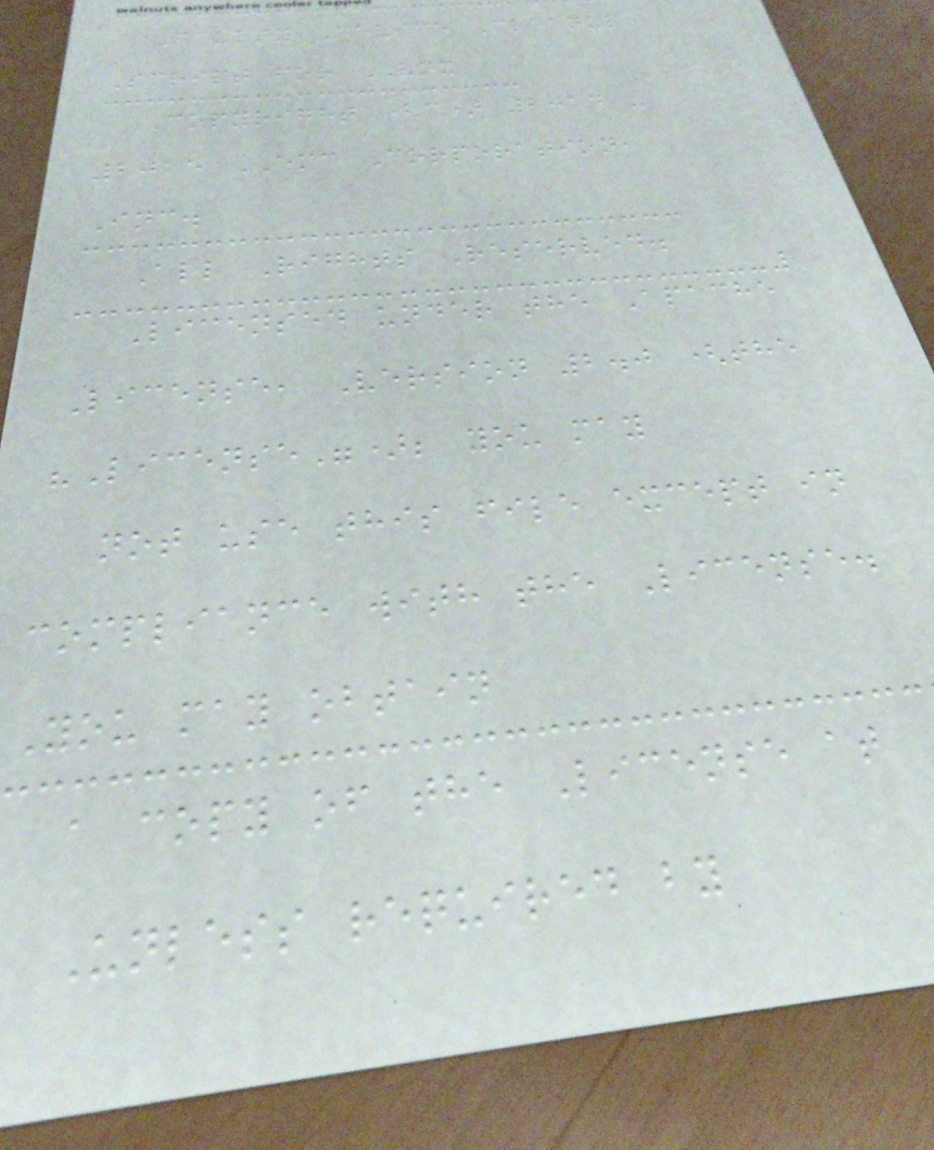Faulty Device Cleanup
Script for VNX
Copyright (c) 2014 -
2015 EMC Corporation,
Inc.
All Rights Reserved.
Licensed under the Apache
License, Version 2.0 (the
"License"); you may
not use this file except in
compliance with the License.
You may obtain
a copy of the License at
Unless required by
